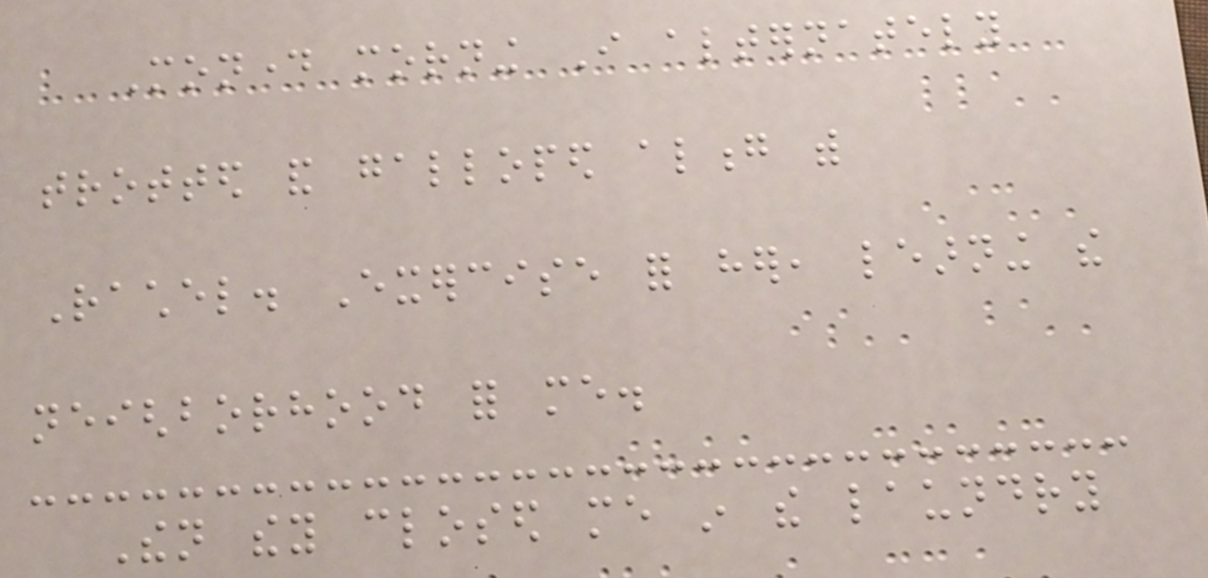Monday morning I alternately
trotted and galloped along with
Rachel. Exercise for her, learning the
neighborhood for me.
Then they closed me in the laundry
